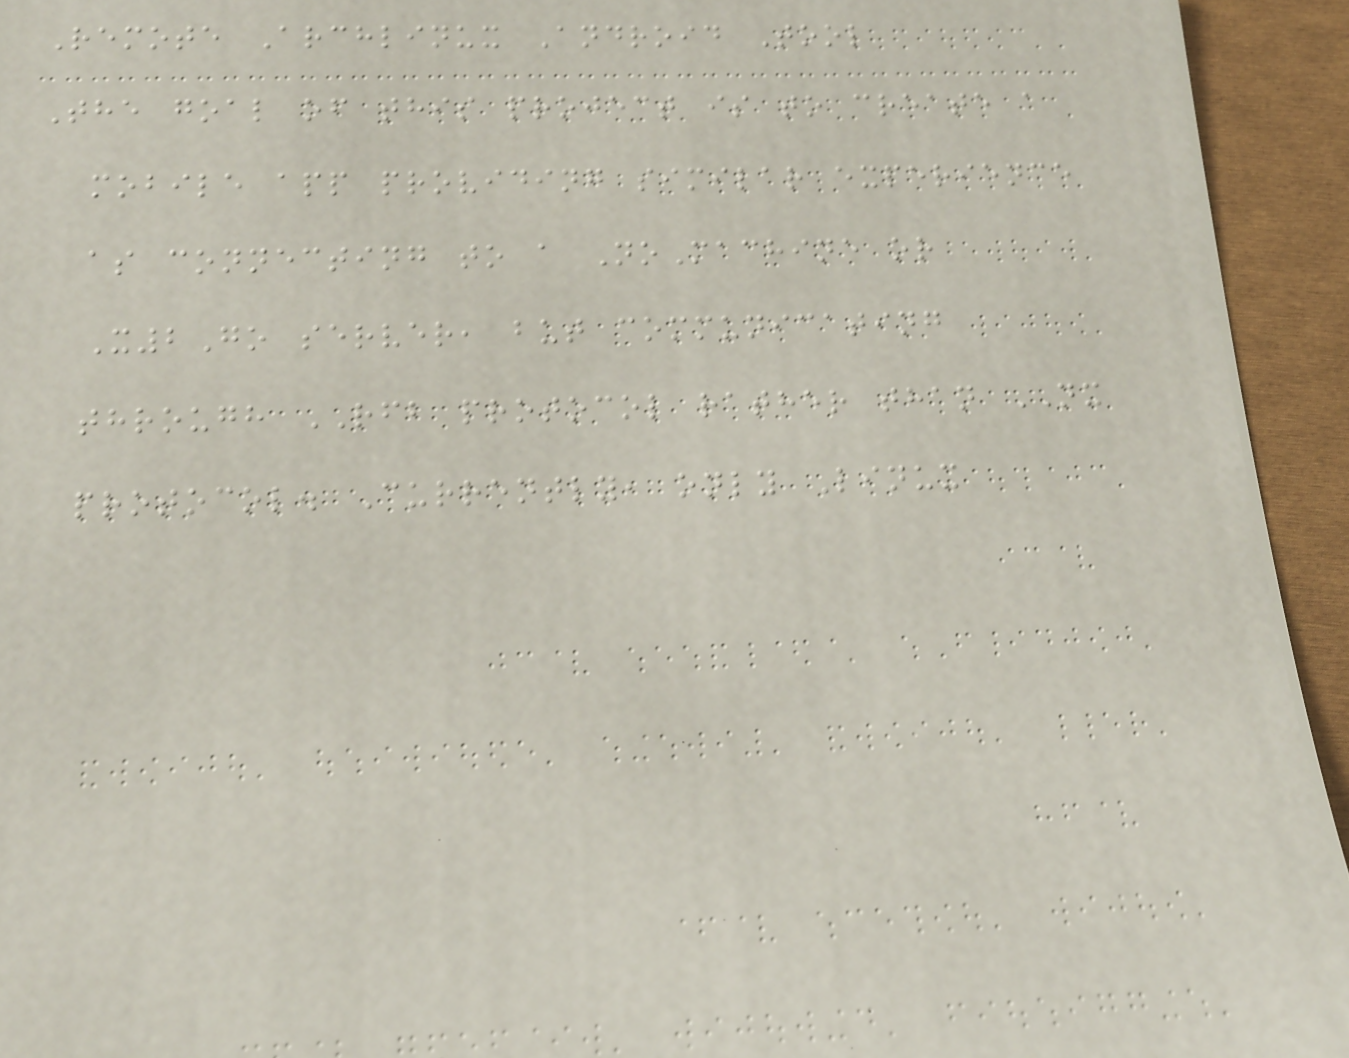Remote Archlinux Android Tool
The goal of this project is to create a
mobile app providing similar experience
as connecting to a NoMachine or
X2Go server, but communicating
through RFB protocol rather than NX
protocol. Currently, only Linux
